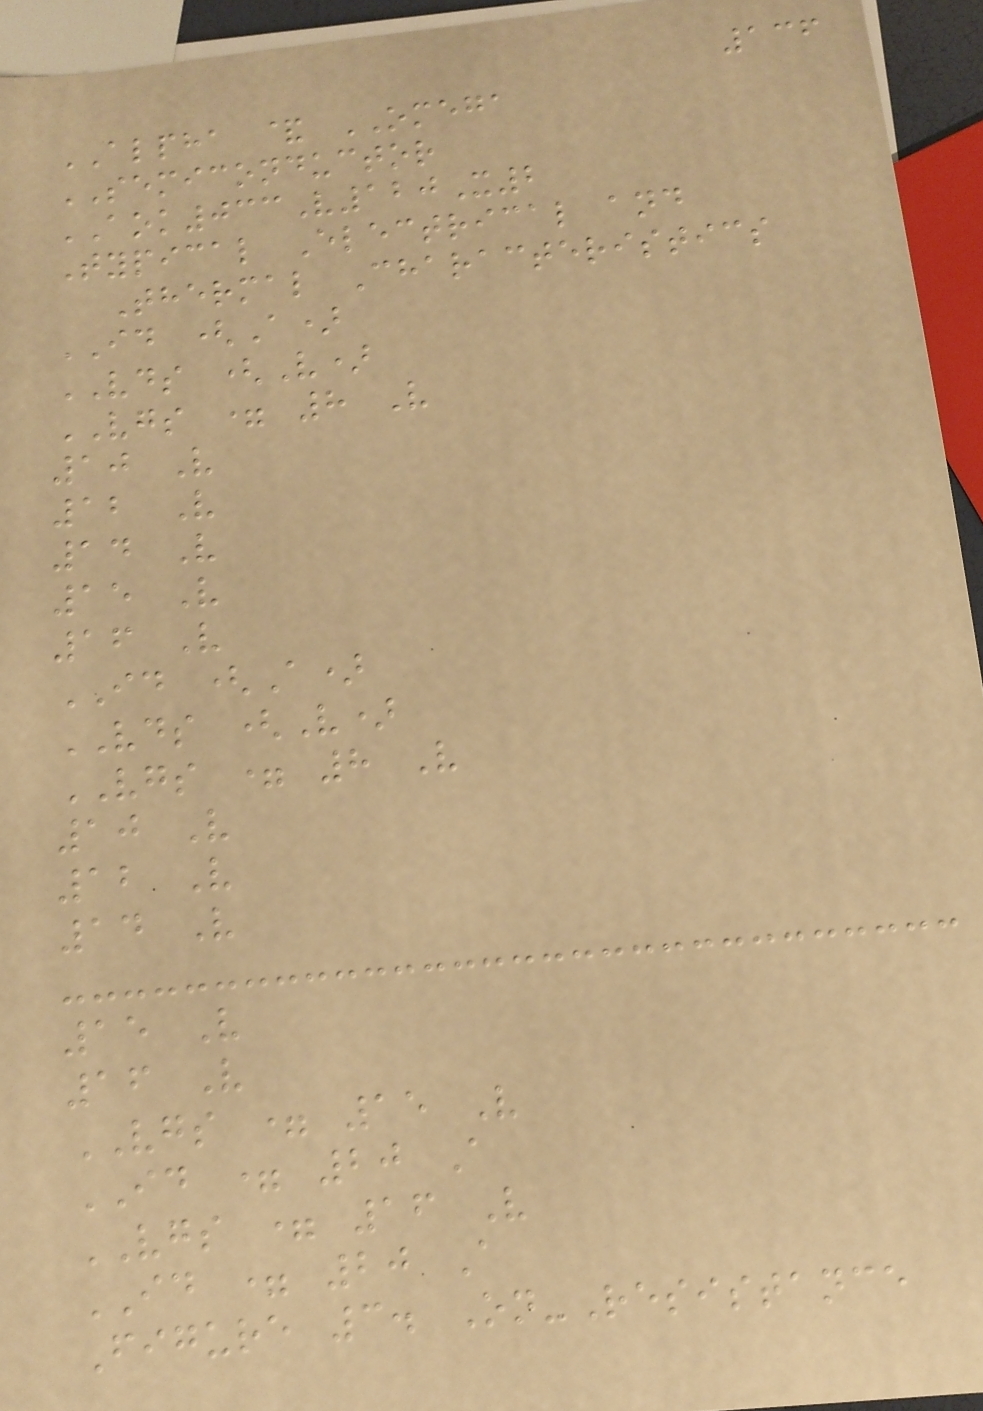136
ALPHA & OMEGA
SEMICONDUCTOR
AOK033V120X2
Typical Electrical and
Thermal Characteristics
ID (A)
VDS (V)
VGS = 8 V
10 V
12 V
14 V
15 V
16 V
ID (A)
VDS (V)
VGS = 8 V
10 V
12 V
14 V
15 V
16 V
VGS = 15 V
ID = 20 A
VGS = 16 V
ID = 20 A
Figure 3. On-Resistance
